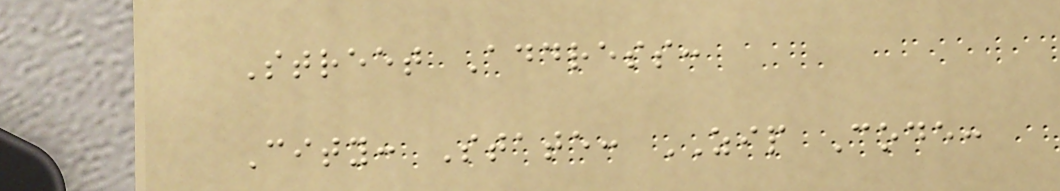Street Address:
City: State: ZIP Code:
